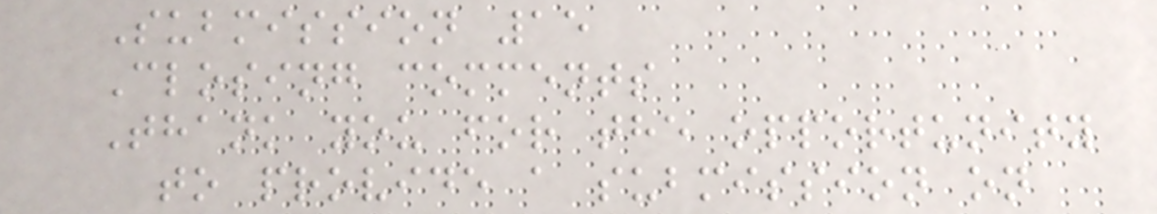Submission 15
Closing comments
Thank you for the opportunity
to provide a submission on
